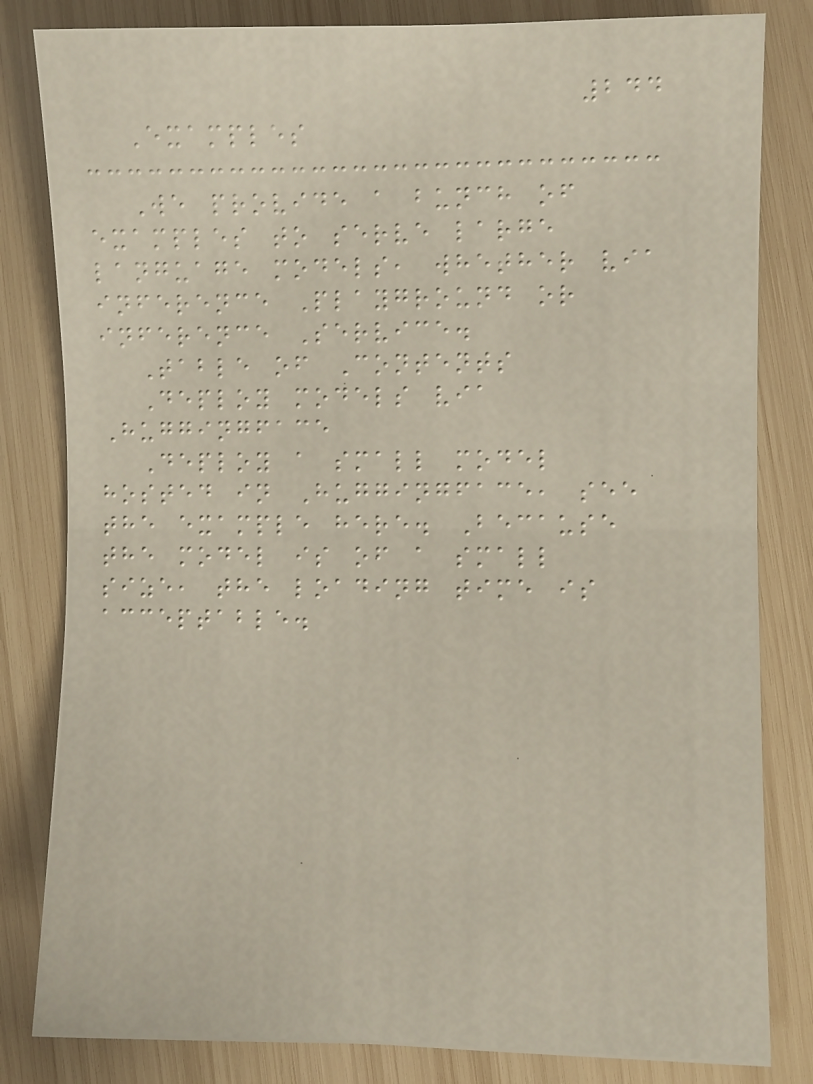244
Examples
We provide a bunch of
examples to serve large
language models, whether via
inference Playground or
inference Service.
Table of Contents
Deploy models via
Huggingface
Deploy a small model
hosted in Huggingface, see
the example here. Because
the model is of a small
size, the loading time is
acceptable.
